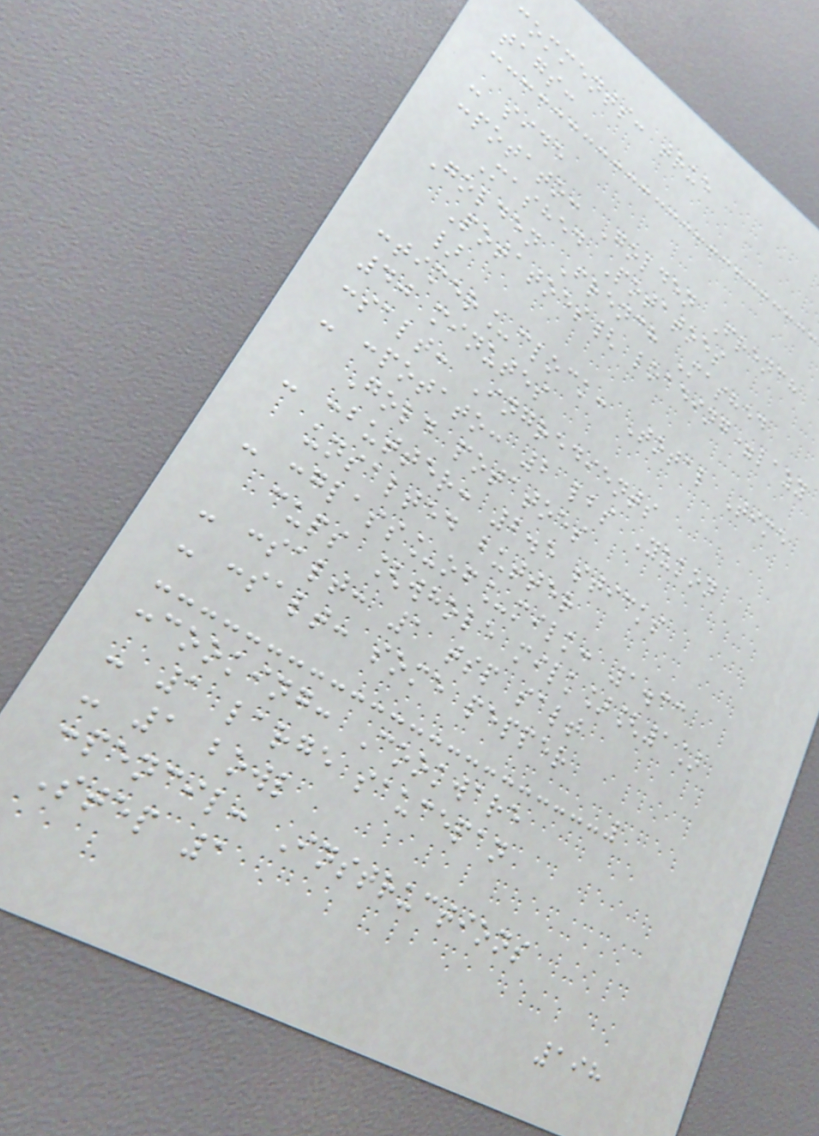comments: true
tags:
- side
:potato: Golden French
Mashed Potatoes
Golden French Mashed
Potatoes{ loading=lazy
}
:timer_clock: Total Time
40 minutes
:salt: Ingredients
- :potato: 2 lbs Yukon
Gold potatoes
- :butter: 2.5 sticks
unsalted butter
- :glass_of_milk: 1.33
cups [whole milk][1]
- :salt: 1 tsp salt
- :salt: some pepper
:cooking: Cookware
- 1 large saucepan
- 1 bowl
:pencil: Instructions
Step 1
198
